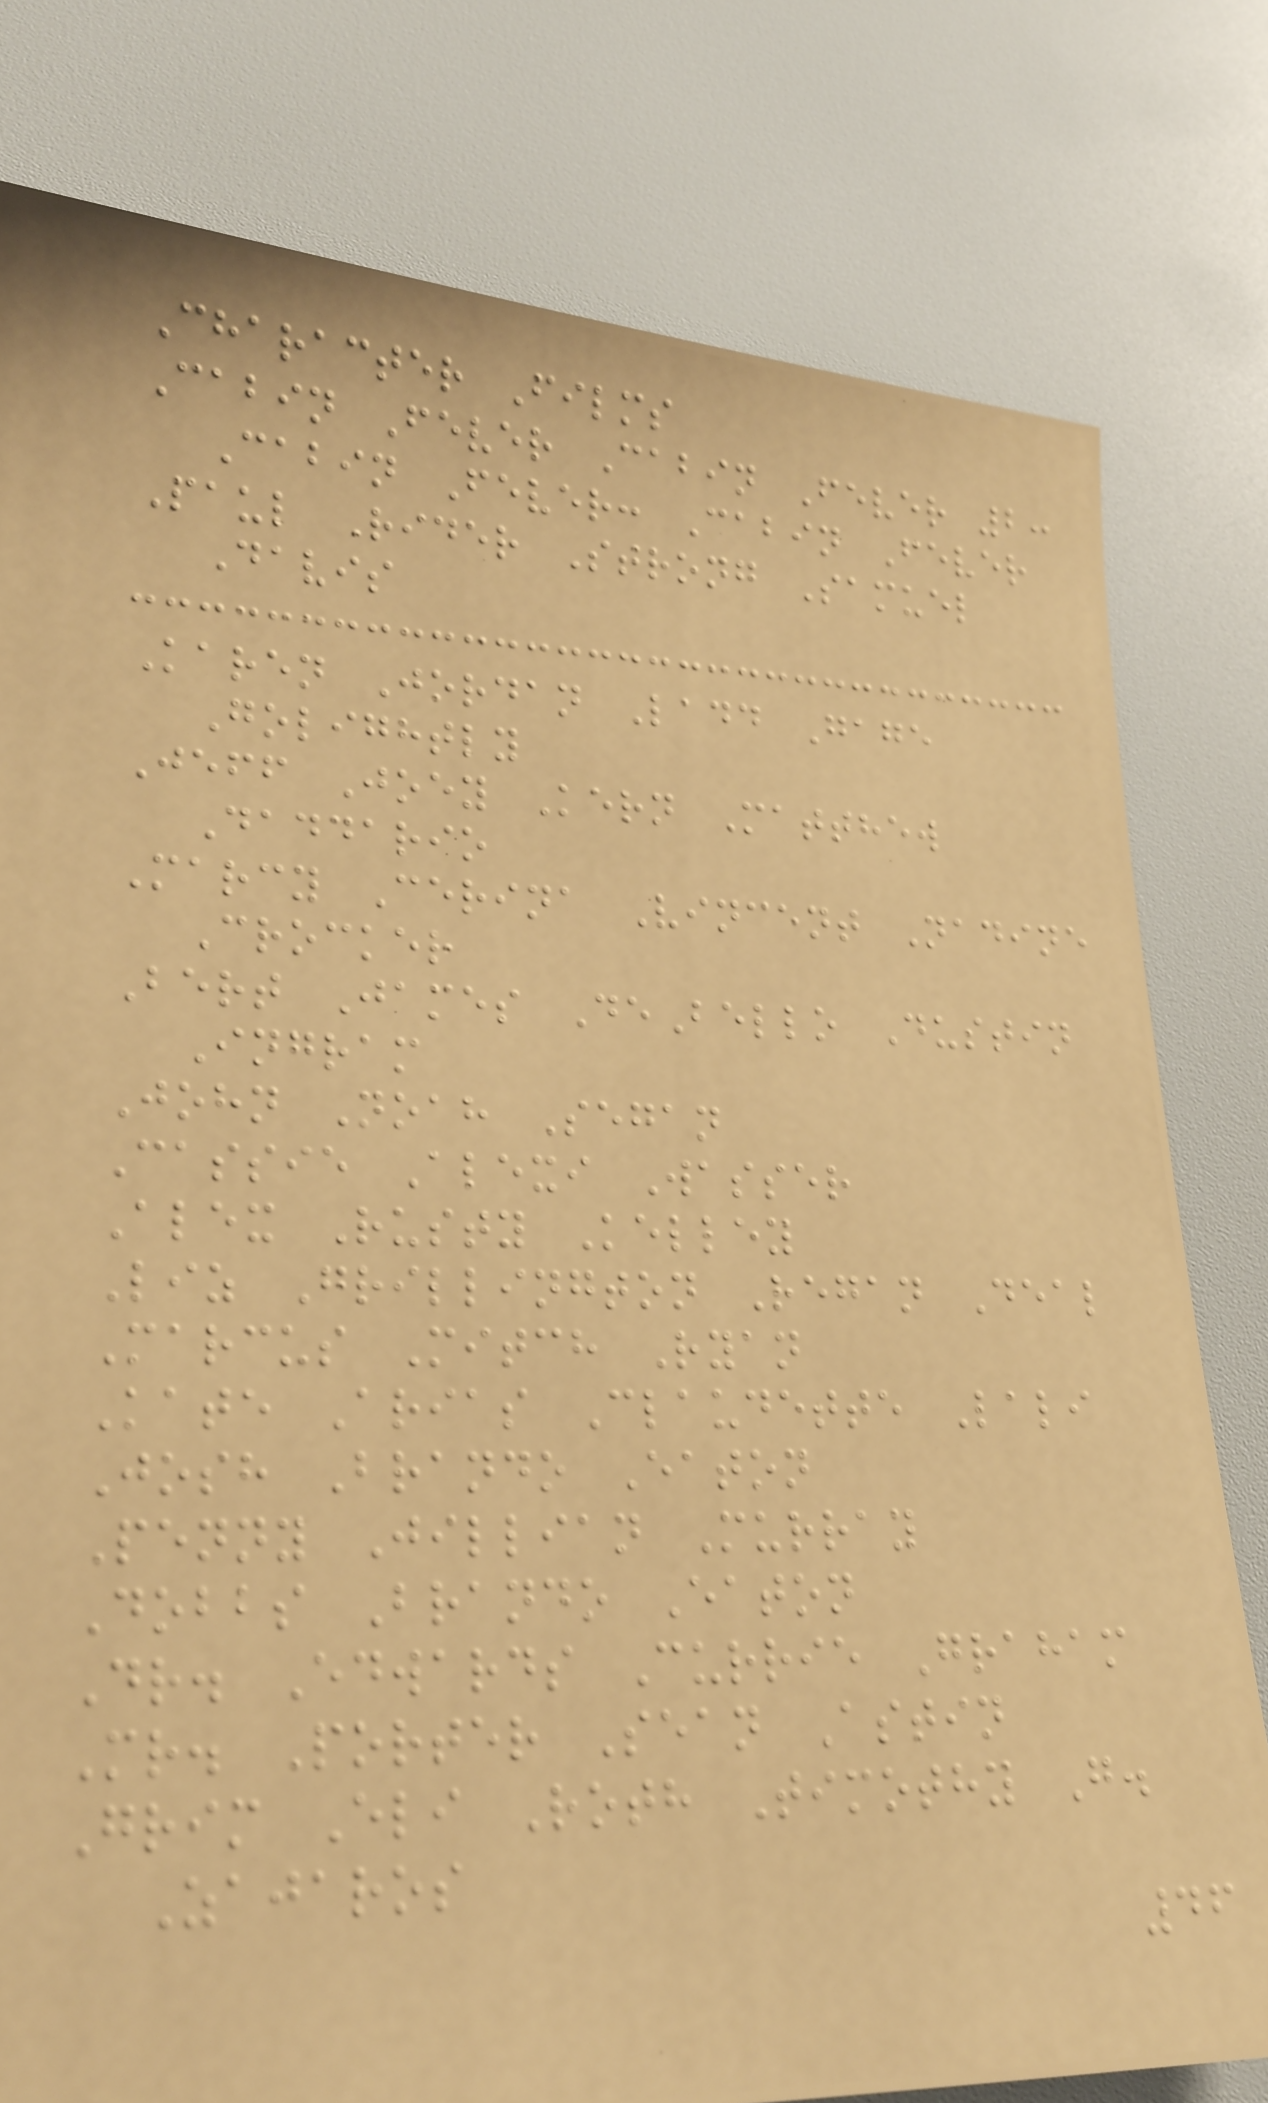Character Films
Cabin Fever Cabin Fever 2:
Cabin Fever: Cabin Fever
Paul Rider Strong Samuel
Davis
Karen Jordan Ladd Gage
Golightly
Jeff Joey Kern Matthew
Daddario
Marcy Cerina Vincent Nadine
Crocker
Bert James DeBello Dustin
Ingram
John Noah Segan
Cassie Alexi Wasser
Alex Rusty Kelley
Liz Grillington Regan Deal
Marcus Mitch Ryan
Kate Arias Claudette Lali
Josh Brando Eaton
Penny Jillian Murray
Dobbs Brando Eaton
Dr. Edwards Currie Graham
Mr. Porter Sean Astin
Grim Eli Roth Timothy G.
Zajaros
46
